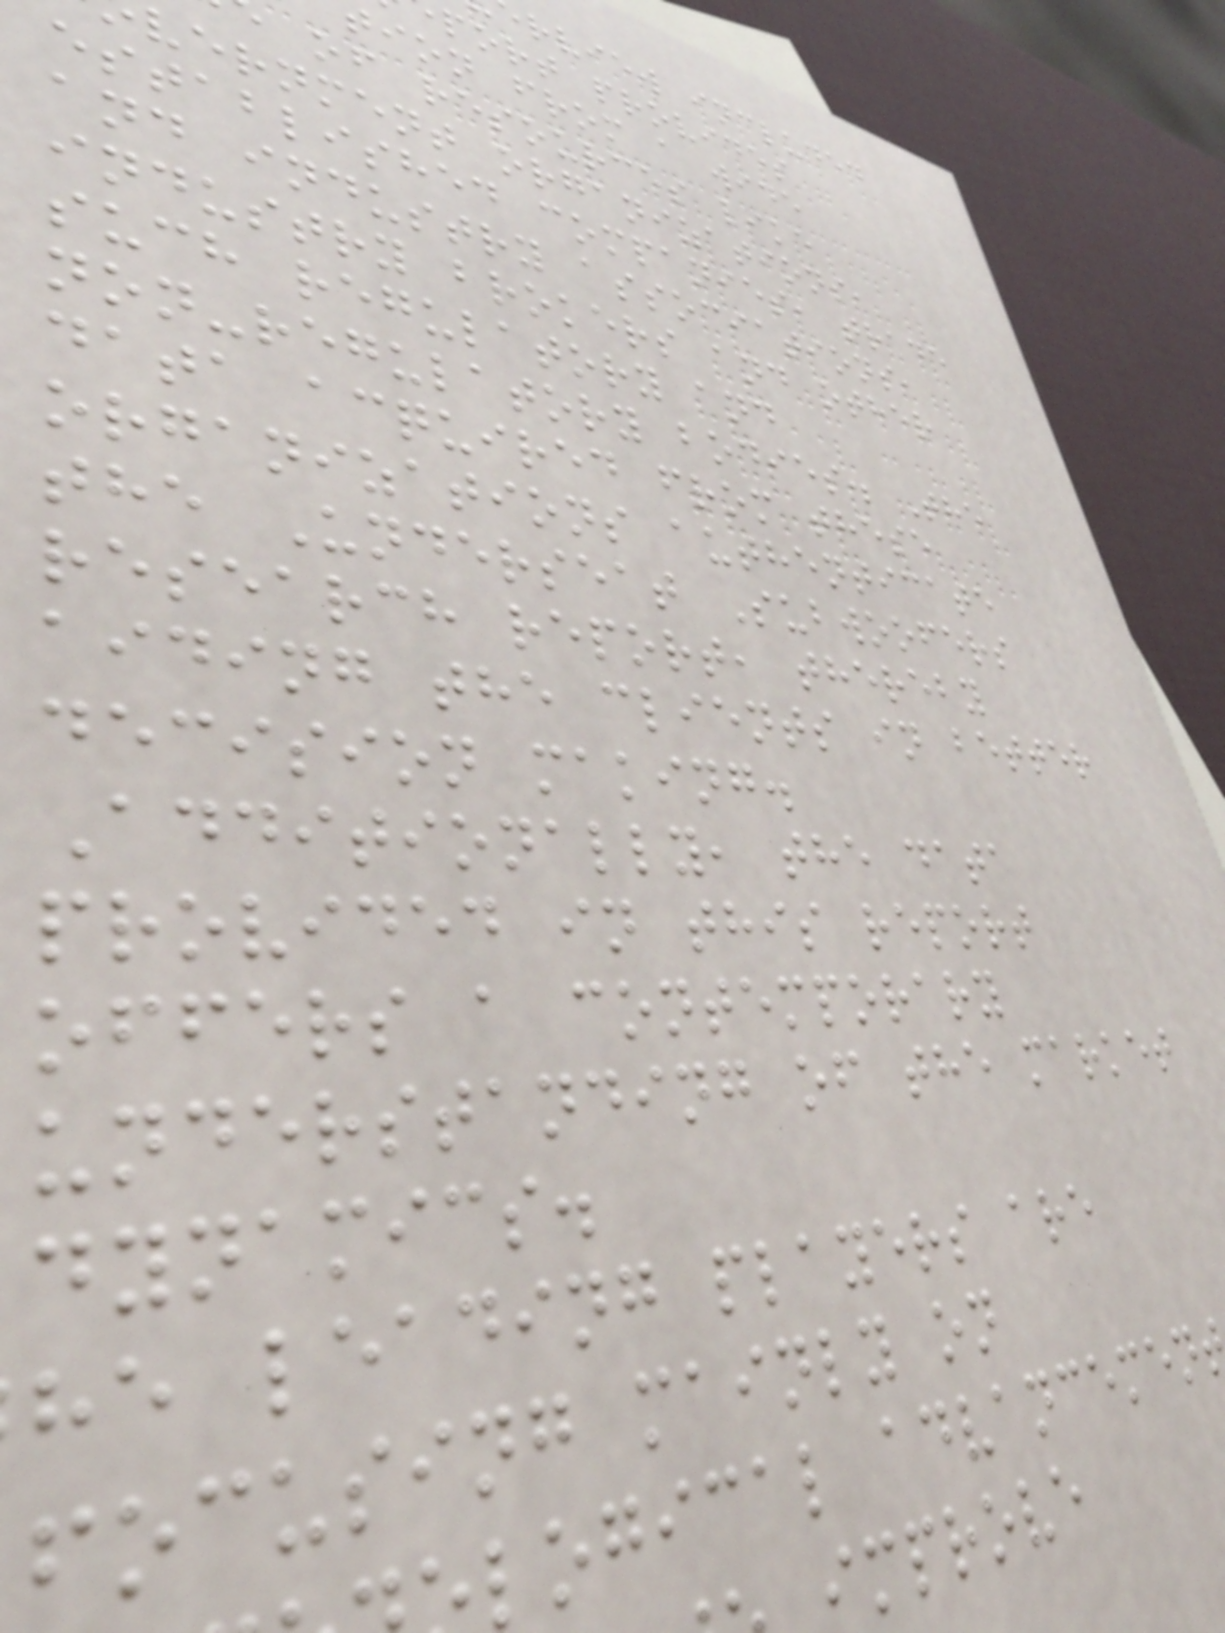rview included
port provides
tion from a wide
of resources like
vernment organizations,
established companies, trade
and industry associations,
industry brokers and other
such regulatory and
non-regulatory bodies. The
data acquired from these
organizations authenticate
the Underseat Subwoofers
research report, thereby
aiding the clients in better
decision making.
Additionally, the data
provided in this report
offers a contemporary
understanding of the market
dynamics.
he leading players are
focusing mainly on
logical advancemen
improve
